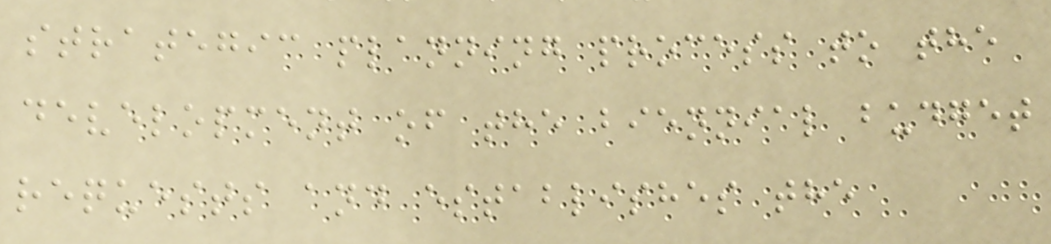strategic planning process to the
development of the biennial budget
requests and establishes the
